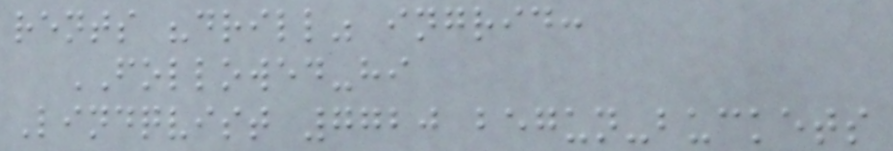rents "drill" ingrid:
FOLLOWED-hi
Lindqvist 7720 begun-buckets
